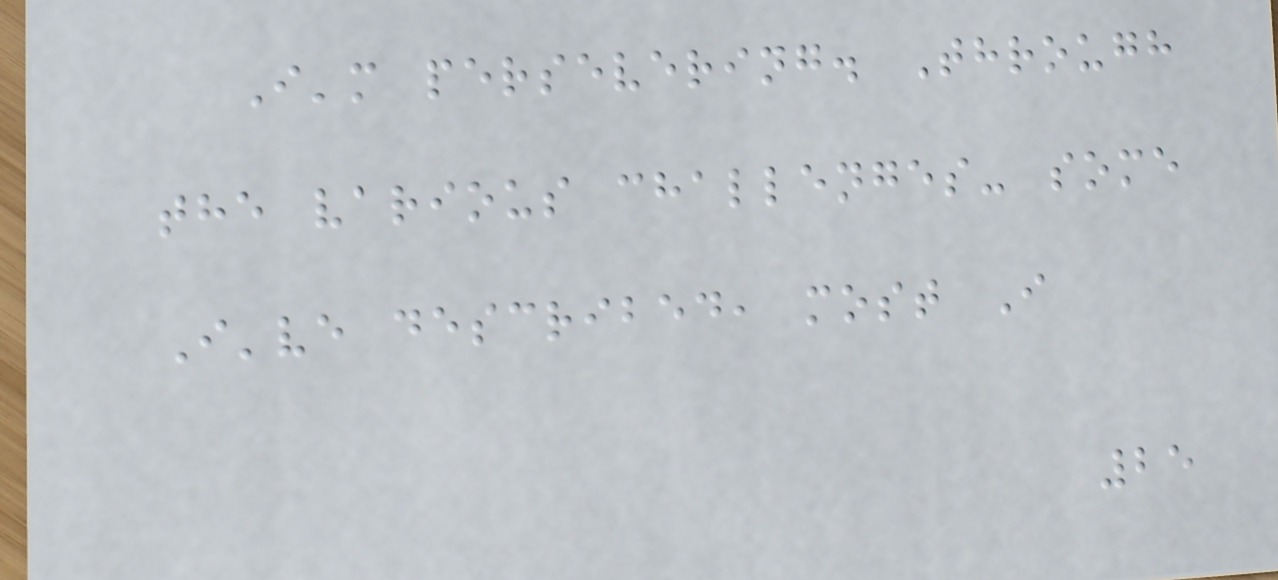I'm persevering. Through
the various challenges- some
I've described, most I
25
